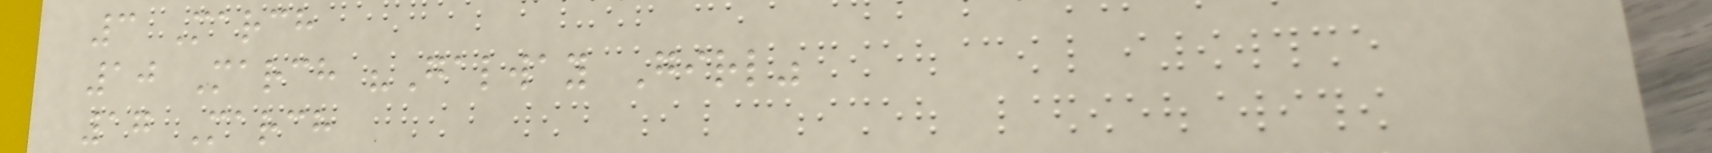3 March
10 March "Galway Girl"
17 March
